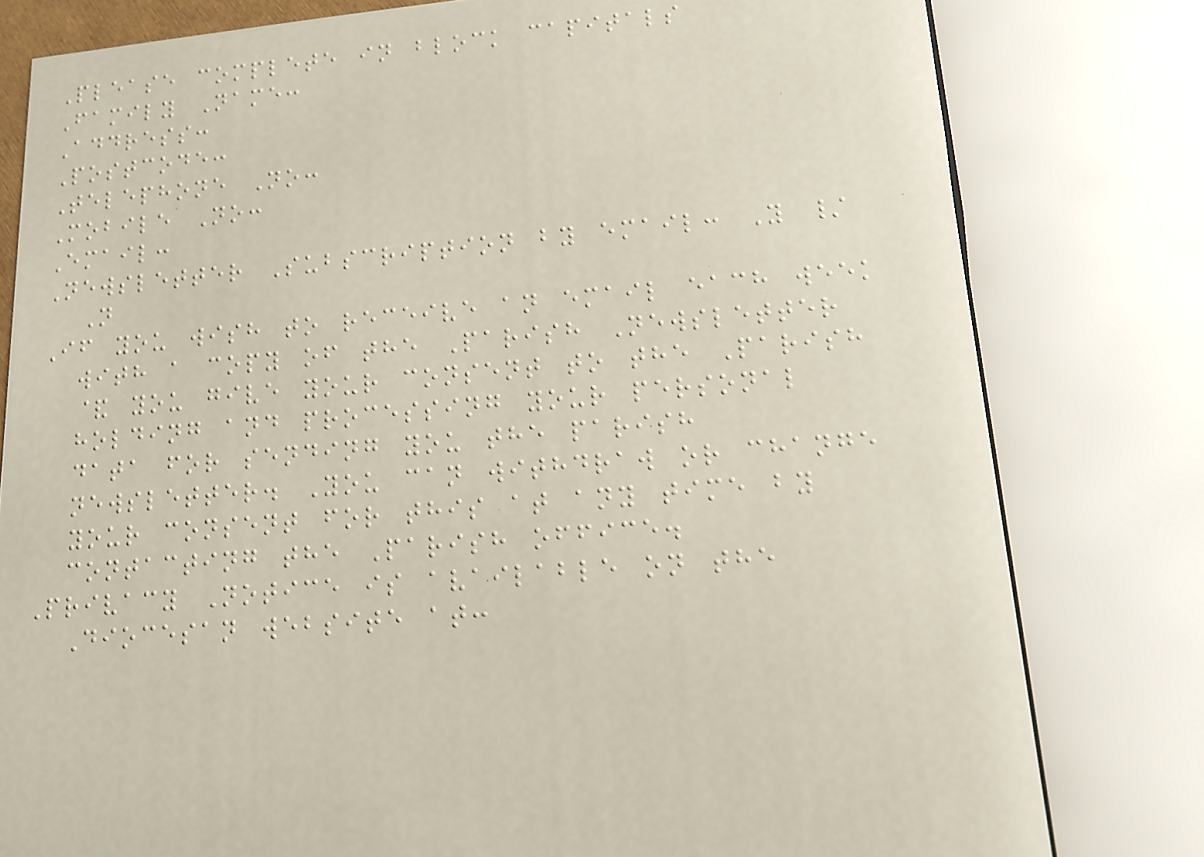Please complete in block capitals
Family Name:
Address:
Postcode:
Telephone No:
Mobile No:
Email:
Newsletter Subscription by email: Y /
N
If you wish to receive an email each week
with a copy of the Parish Newsletter
& you give your consent to the Parish
holding and processing your personal
data for sending you the parish
newsletter. You can withdraw or change
your consent for this at any time by
contacting the Parish office.
Privacy Notice is available on the
Diocesan website at:
